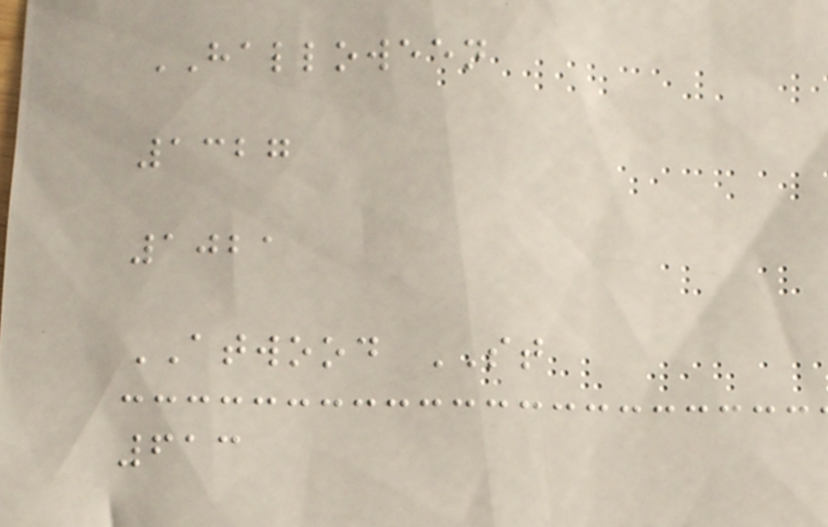HALLOWEEN
1327
1021
ATWOOD ST
613
